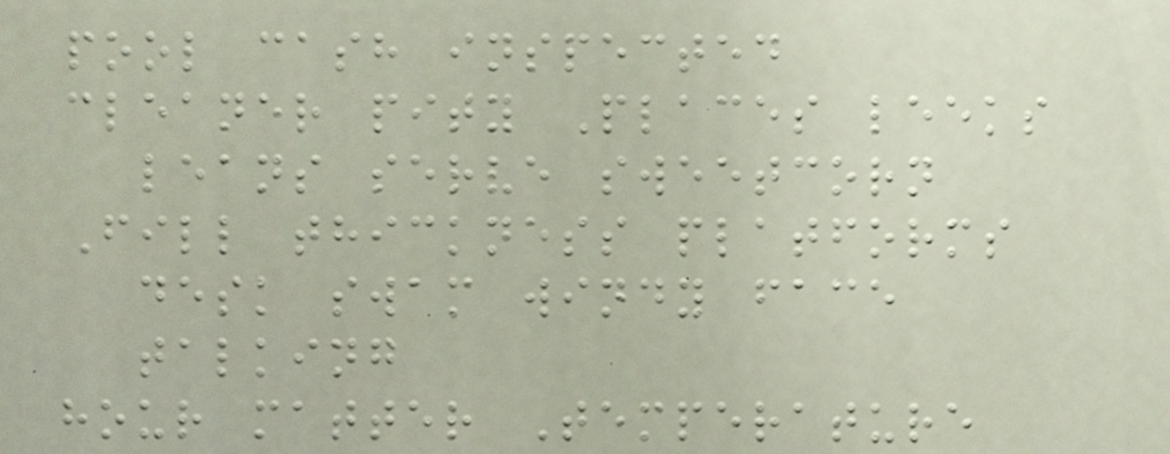pool cash inspected
cleaner pity Places leeks
leans serve sweetcorn
Fill thickness platforms
desk swam windy face
talking
hour matter Temperature
